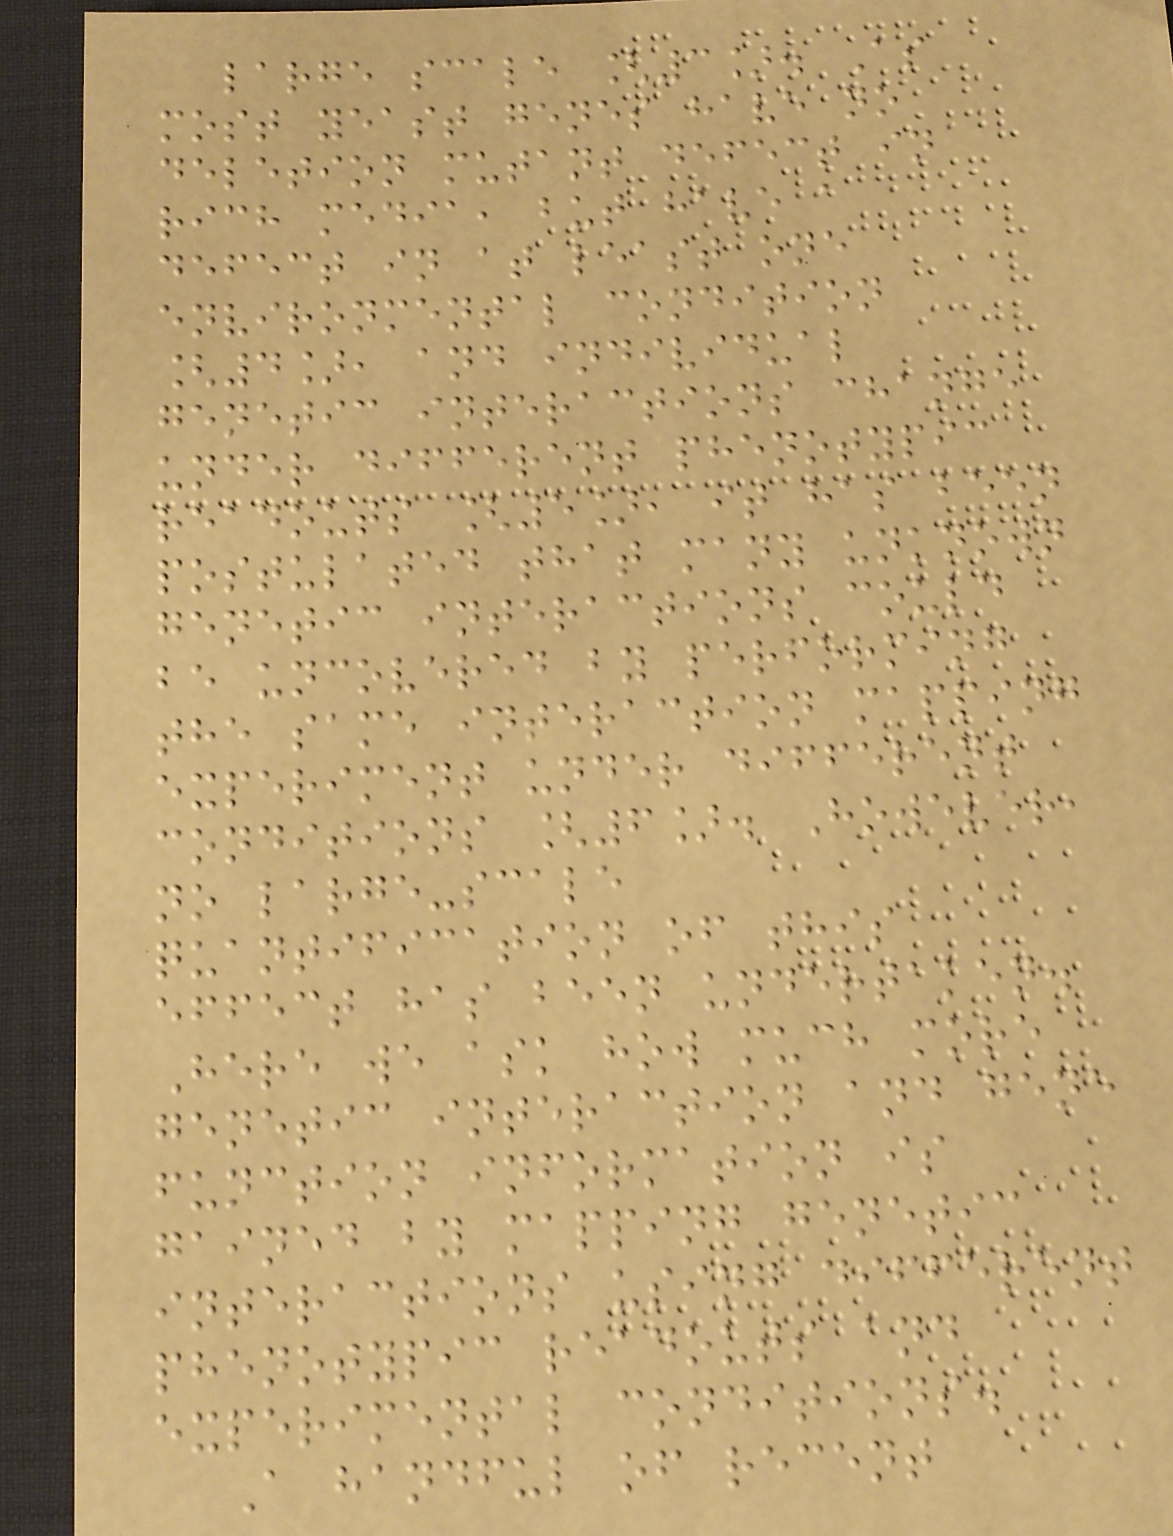large scale [3]. As
most yeast genes have no
deletion mutant defect in
rich media, but have a
defect in at least one
environmental condition
[4], and individual
genetic interactions change
under different phenotypic
readouts [5], it has been
postulated that many unknown
genetic interactions could
be uncovered by performing
the same interaction mapping
experiment under different
conditions [6]. However,
no large-scale
quantification of this
effect has been undertaken.
Here we ask how much more
genetic interaction and gene
function information is
gained by mapping genetic
interactions using different
phenotypic readouts and
experimental conditions.
A handful of recent
